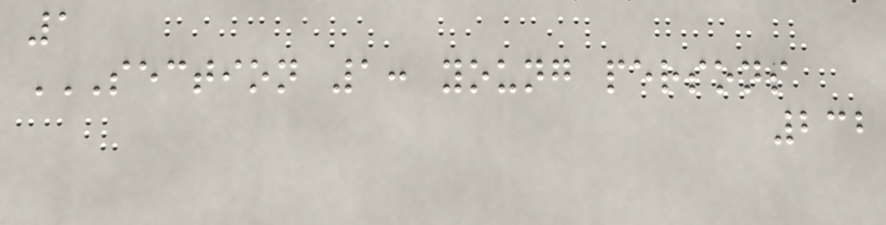1
SECTION 1: YOUNG PERSONS
232
